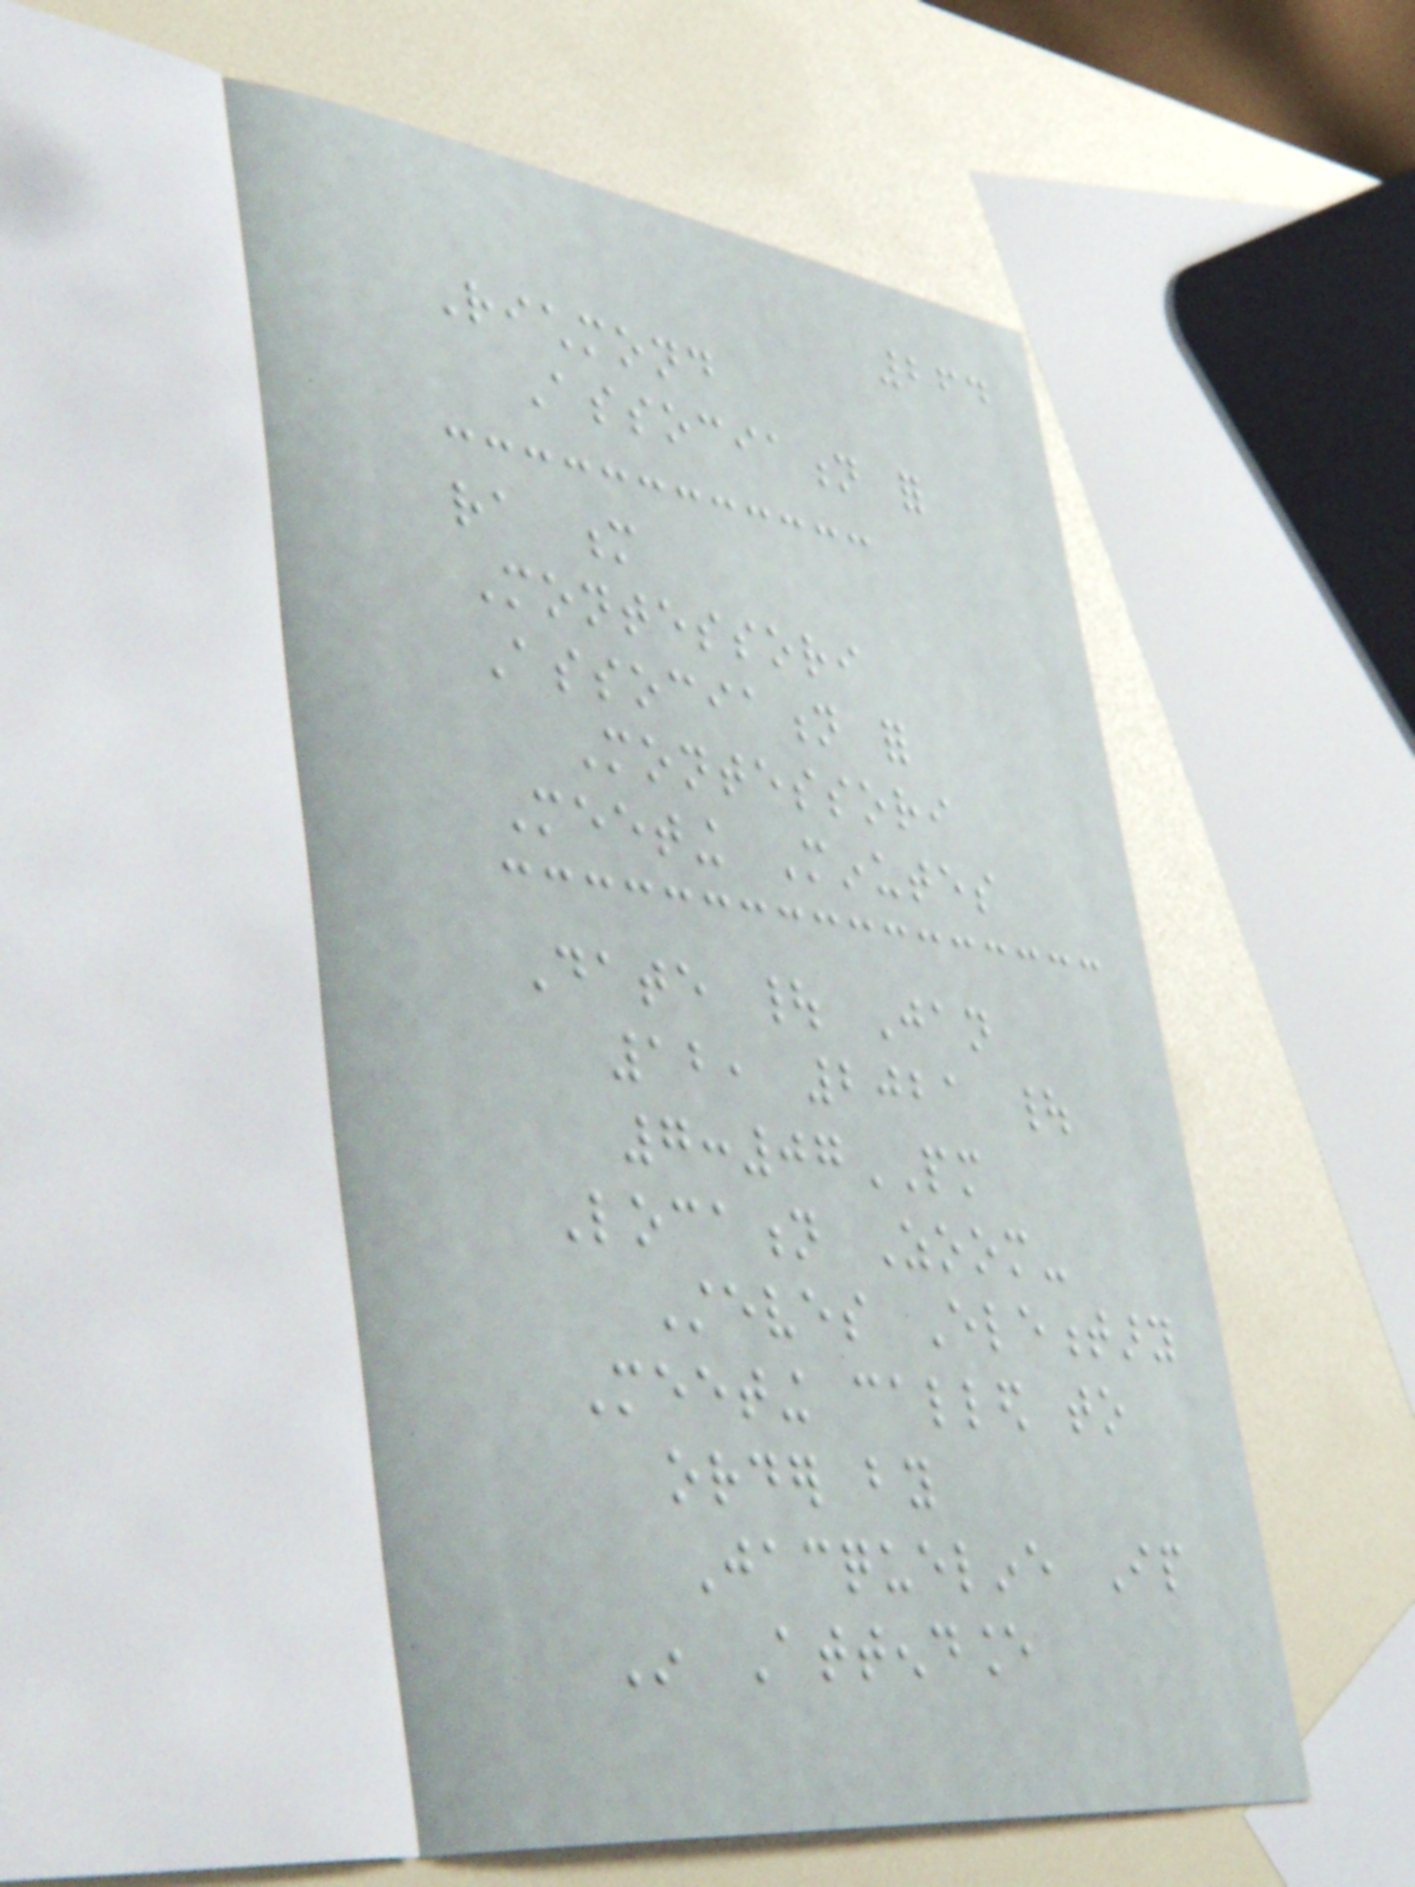264
Richmond
Association for
ra m
Montessori
Association for
Montessori
Meeting Minutes
Date | Jan
12, 2021 |
7:07PM
Location Zoom-
Steves Elementary
Meeting called to
order by
Jacqueline Ip
In Attendance
